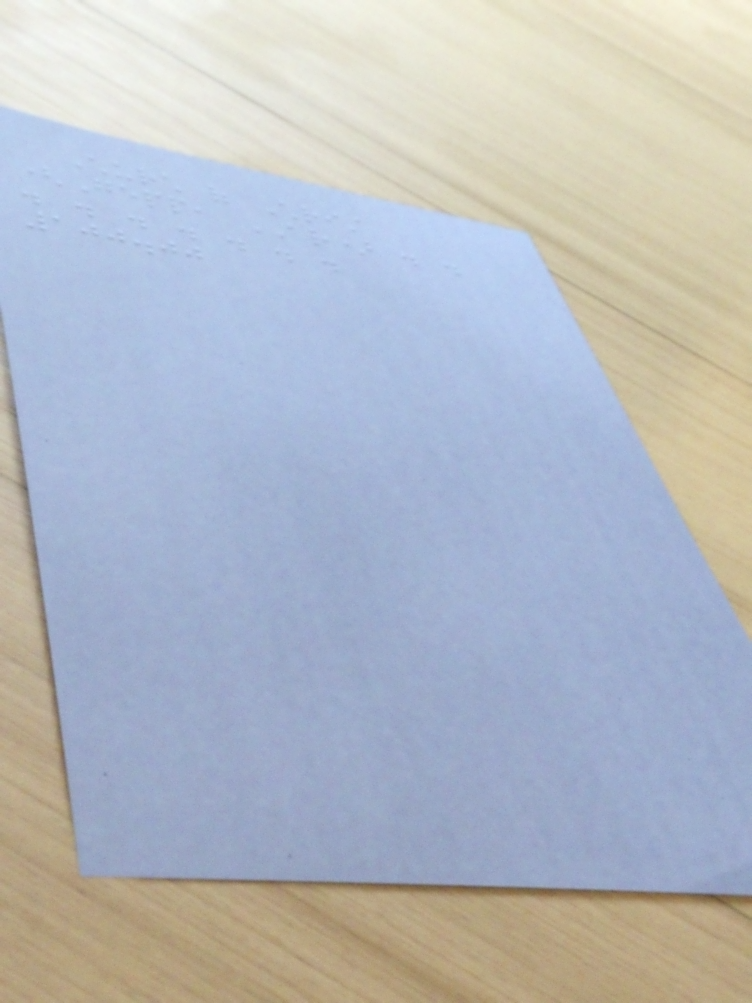Church of Christ
(Gepp, AR) . .
. . . . . . .
100.00
